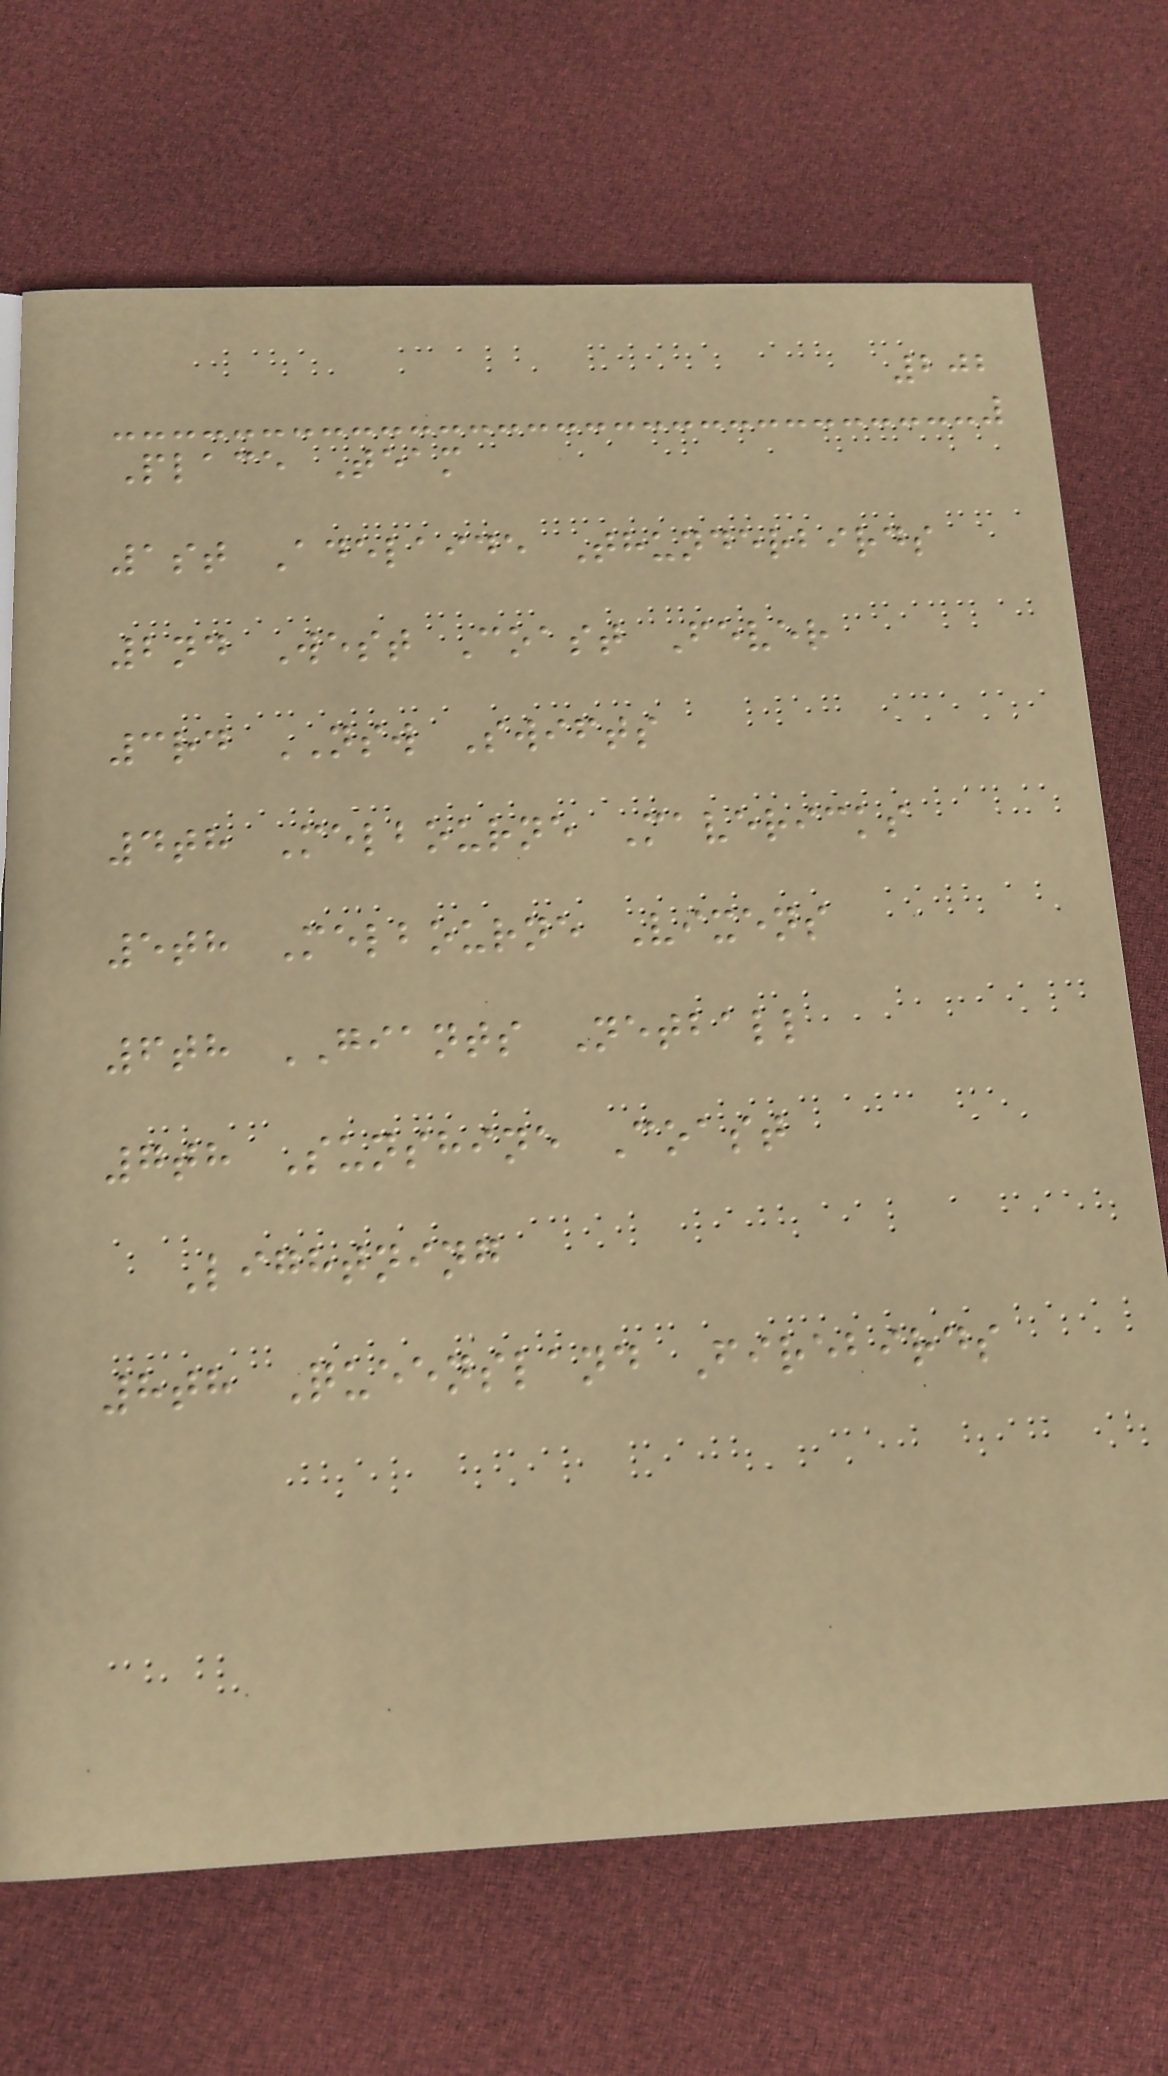202
Place Team
1st Adelaide Thunderbirds
2nd West Coast Fever
3rd NSW Swifts
4th Melbourne Mavericks
5th Melbourne Vixens
6th GIANTS Netball
7th Sunshine Coast
Lightning
8th Queensland Firebirds
